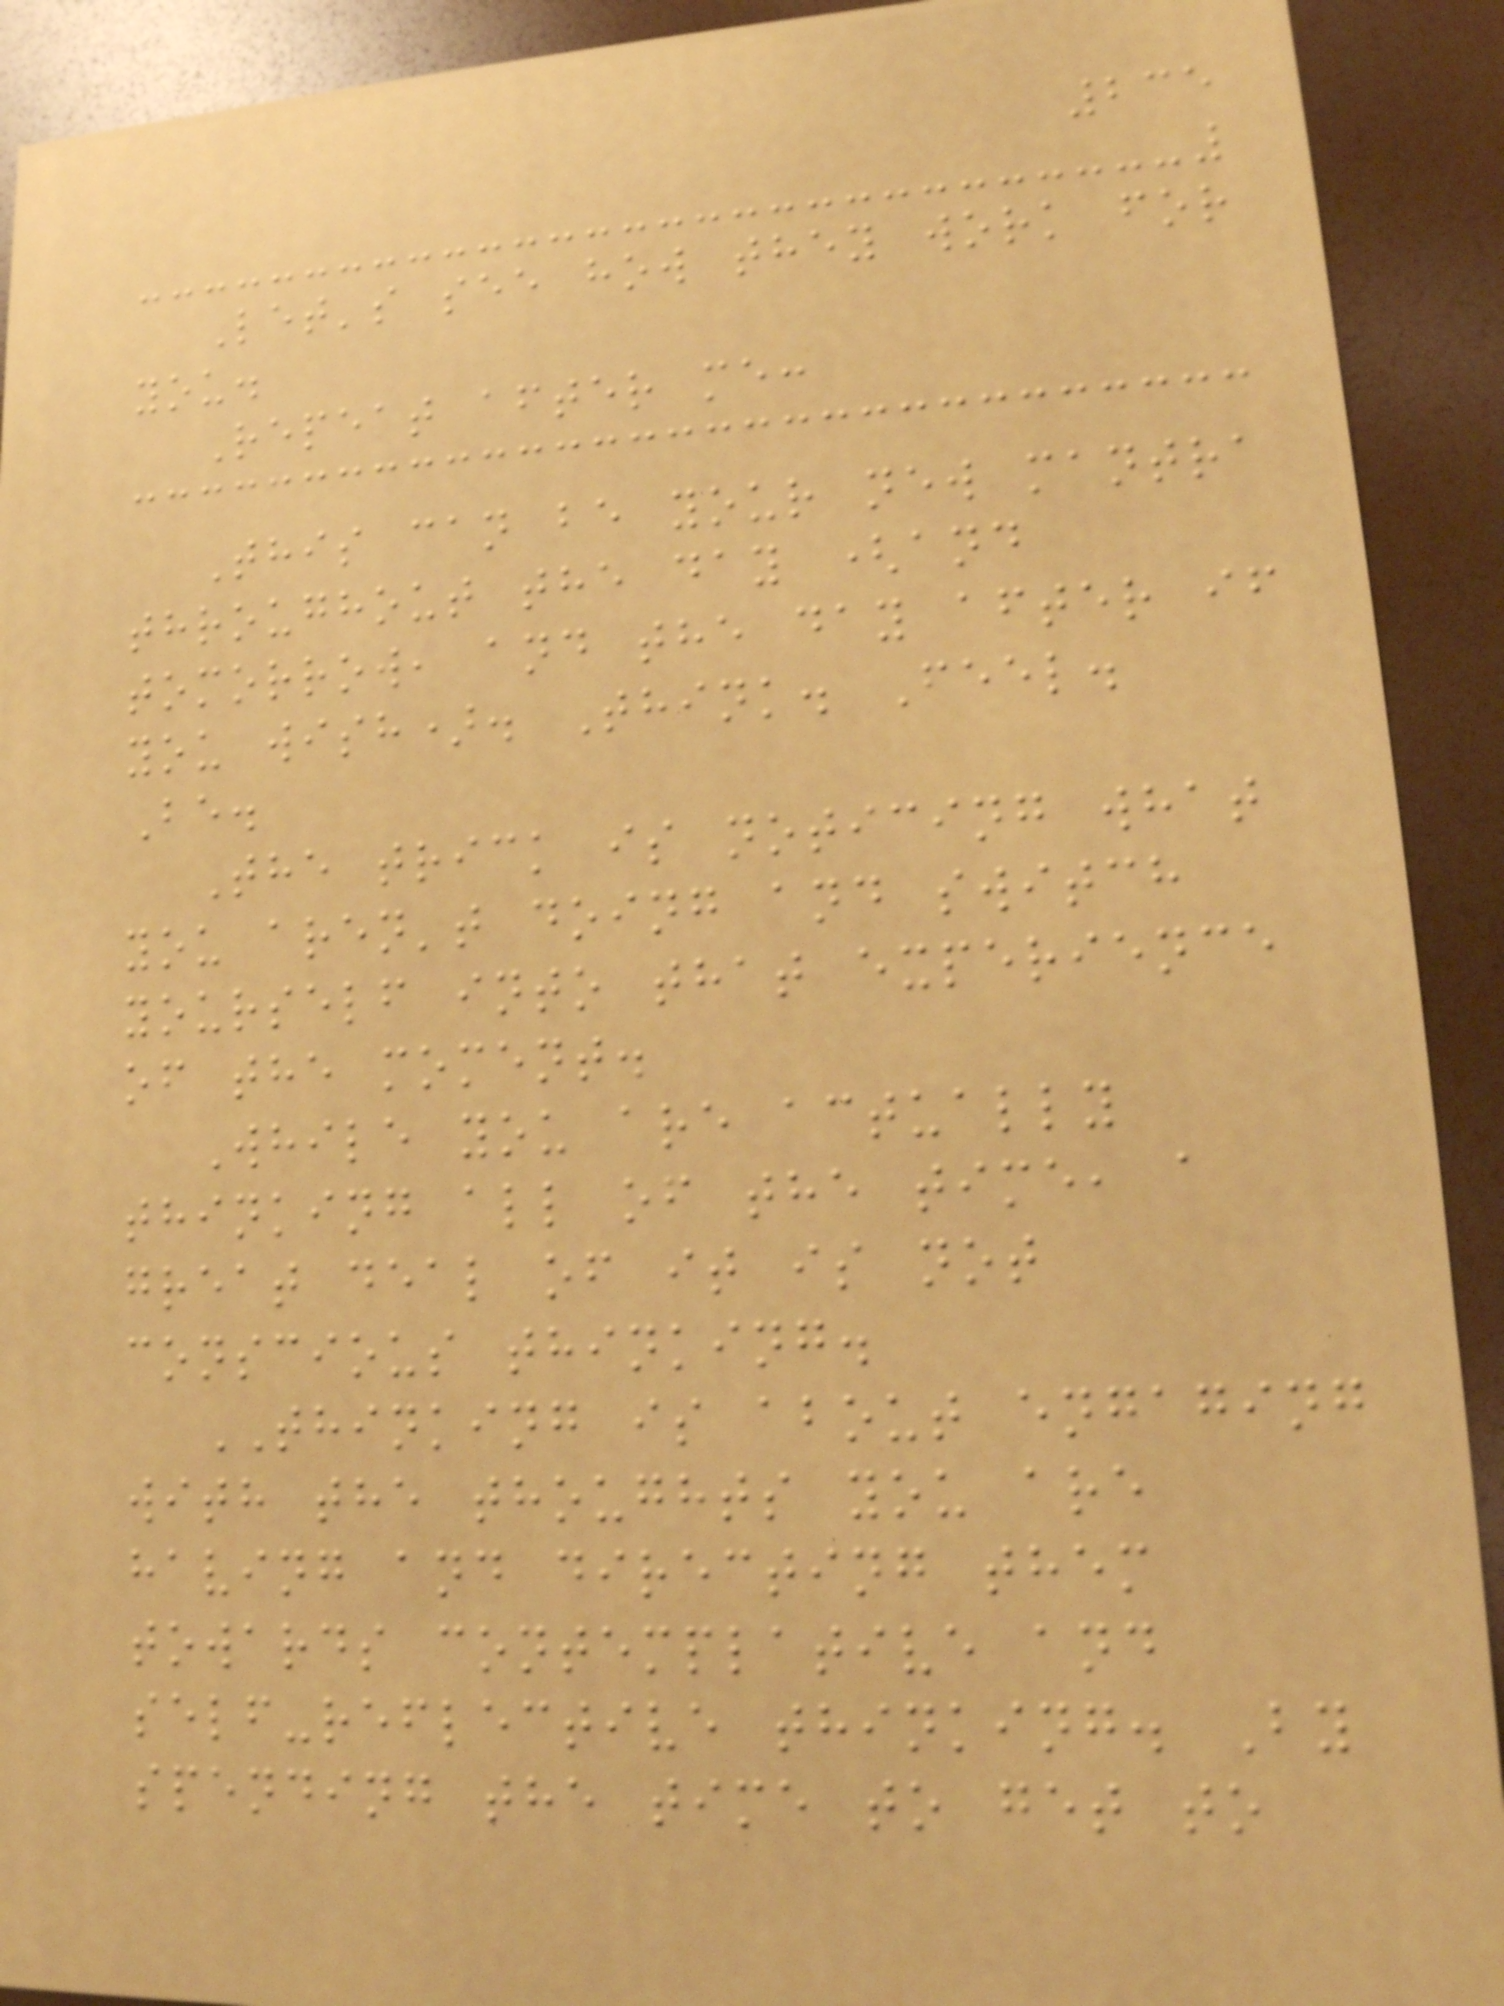235
Let's see how they work for
you.
Repeat after me:
This can be your new mantra
throughout the day (and
tomorrow, and the day after if
you wish). Think. Feel.
Be.
The trick is noticing what
you aren't doing and switch
yourself into that experience
of the moment.
While you are actually
thinking all of the time, a
great deal of it is not
conscious thinking.
THINKING is about engaging
with the thoughts you are
having and directing them
towards contemplative and
self-reflective thinking. By
spending the time to get to
